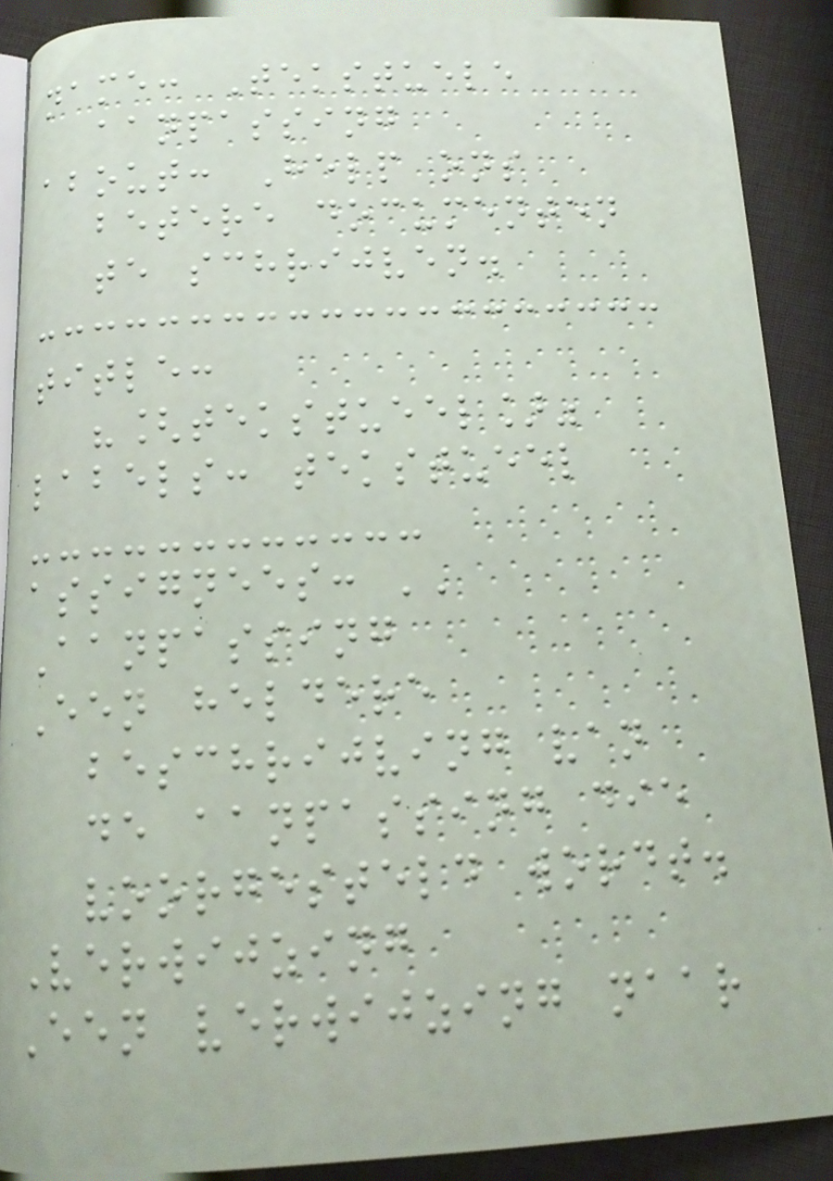name: Tekstuele
aanpassing
about: Help ons
betere documenten
te schrijven.
title:
"[tekstueel]"
labels: tekstueel
assignees: ''
Aanpassing
Een heldere
beschrijving van
de aanpassing die
voorgesteld wordt.
Verwijzing
Een verwijzing naar
